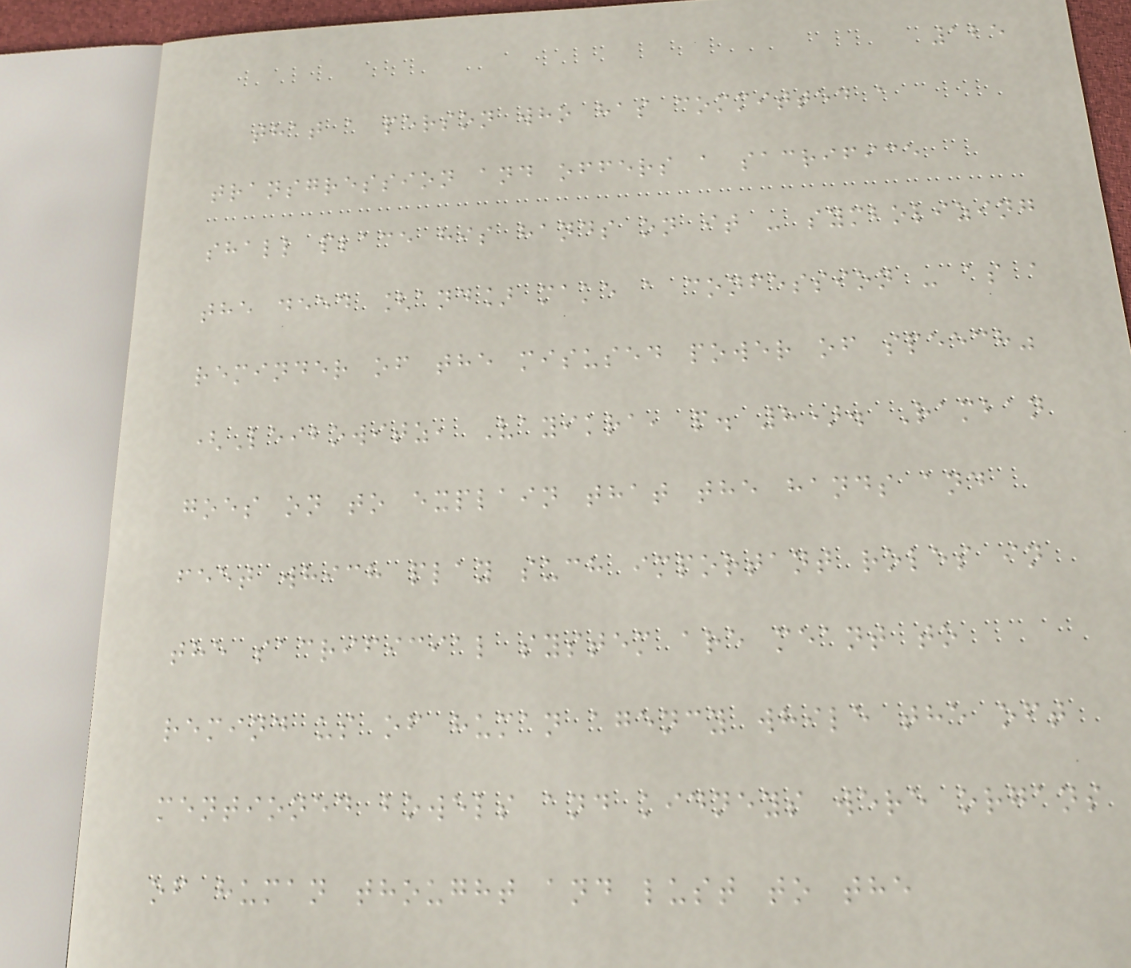125
that a person who has committed a
transgression and offers a sacrifice
shall place his hands on it - symbolizing
the deed [and] make a confession - as a
reminder of the misused power of speech"
(Leibowitz, Vayikra, p. 8). Ramban
goes on to explain that the hands and
feet which play such important roles in
the sacrificial system are meant to
remind us of human agency while the oft
mentioned bowels and kidneys were organs
of human thought and lust to the
